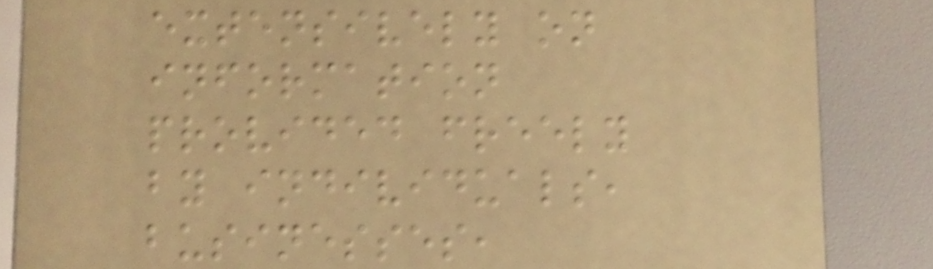extensively on
information
provided freely
by individuals,
businesses,
